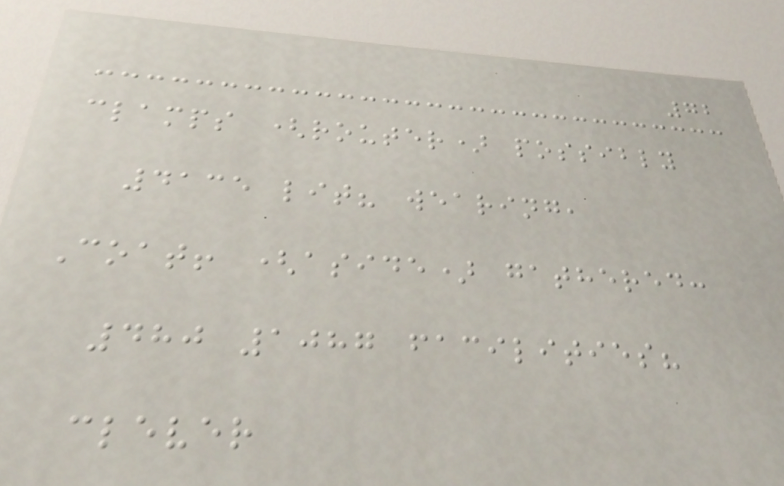72
clamps (router) possibly
4135 lit? wearing,
Coat! (aside) gathered:
480 1087 facilities?
clever
